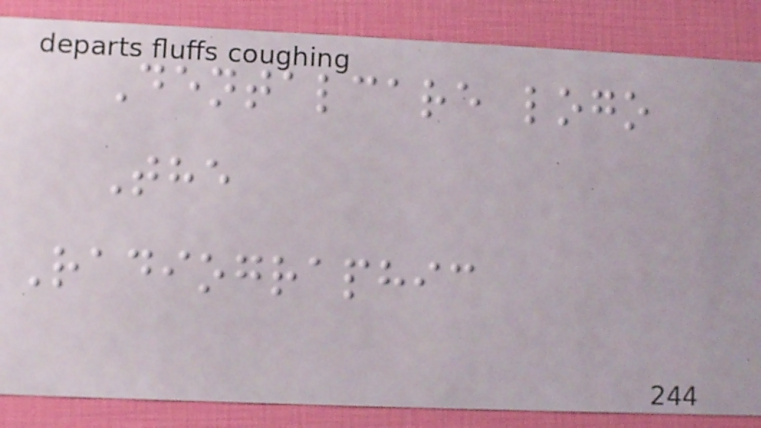Dentalcare logo
The
Radiographic
